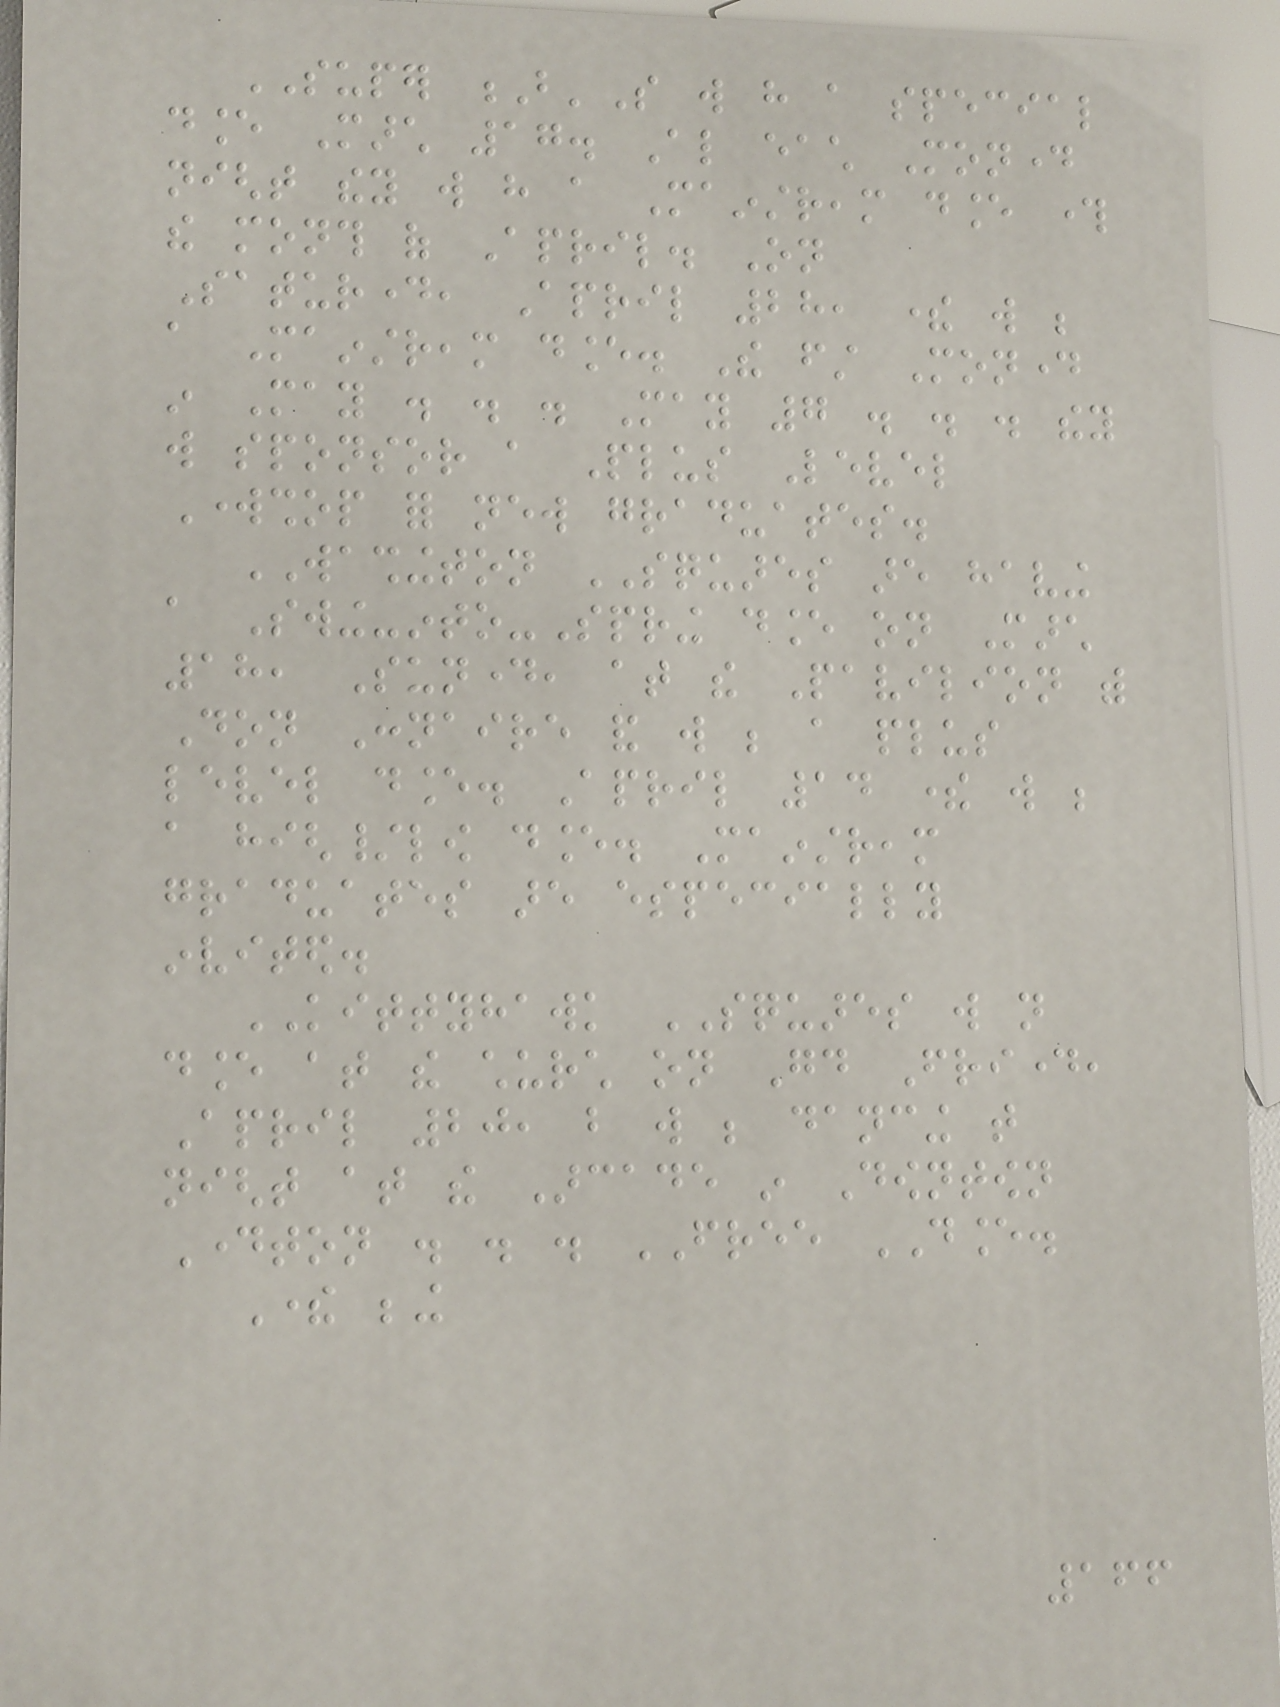SUPER B'S will have a special
dance March 17. Also each Monday
night they will have a Mainstream dance through
the month of April. On
Saturday, April 28, there will be
a Mainstream dance. The first Monday
in May . . . May 7 . . . they
will sponsor a Plus Level
Workshop for new graduates.
WASHINGTON SQUARES are having
a Swing-into-Spring dance on March
18, Sunday, at the Pavilion with
Don Connaire and will be a plus
level dance. April 14 there will be
a high/low dance. Mainstream
graduates are especially
invited.
KITTYHAWK SQUARES will not
dance at the church on Good Friday,
April 20, but will be dancing that
night at the Arcade in Downtown
Dayton . . . FREE DANCE.
There being
166
